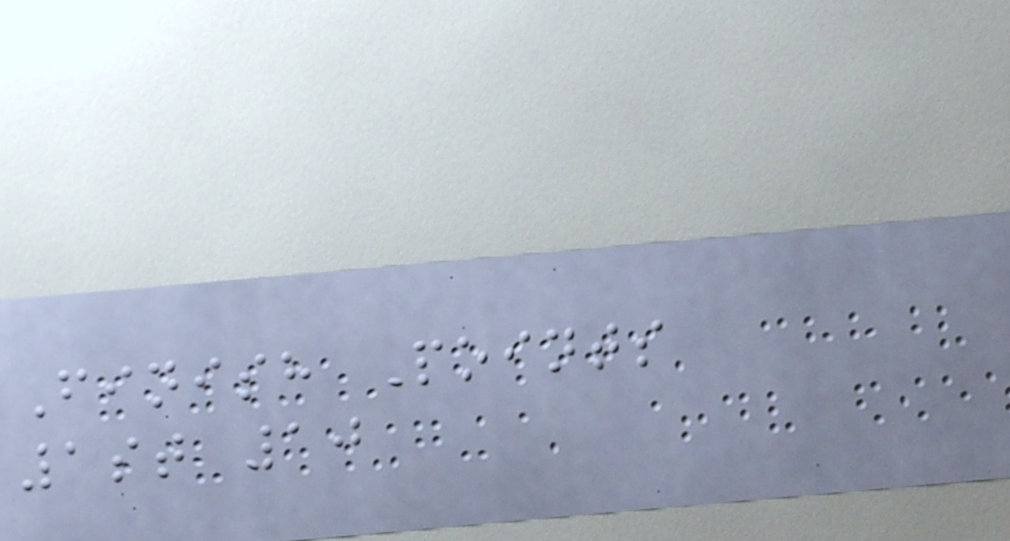Finish Points
1st 10
